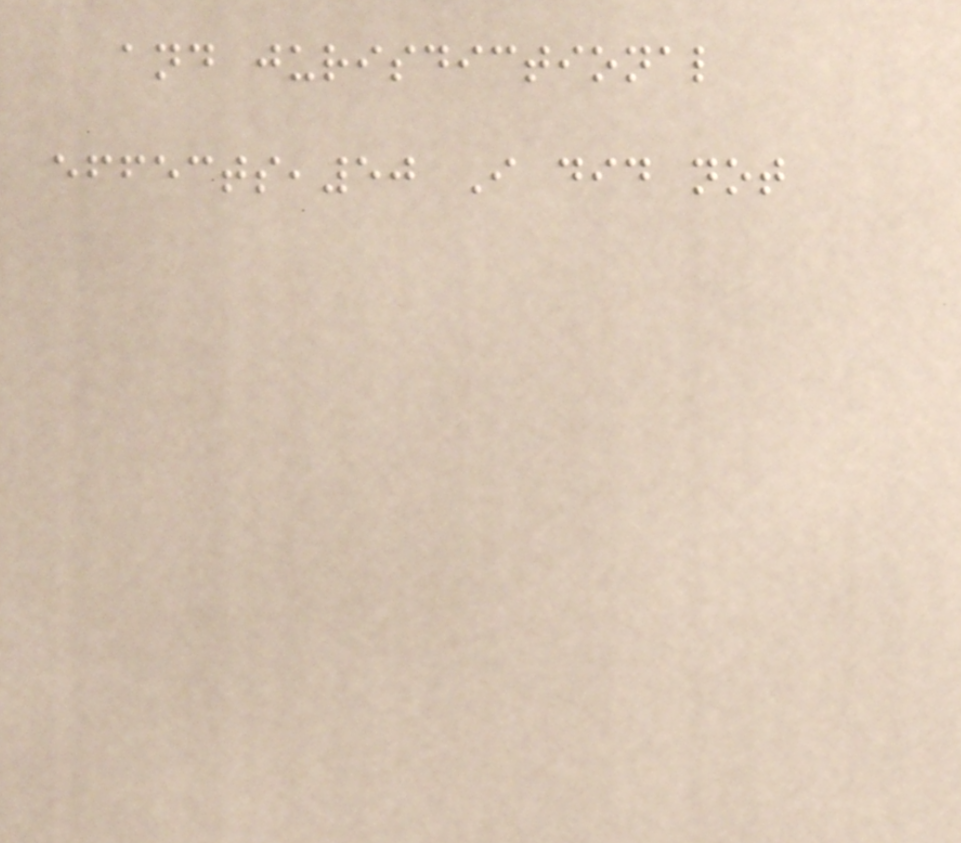and jurisdictional
effects,50 I did not
